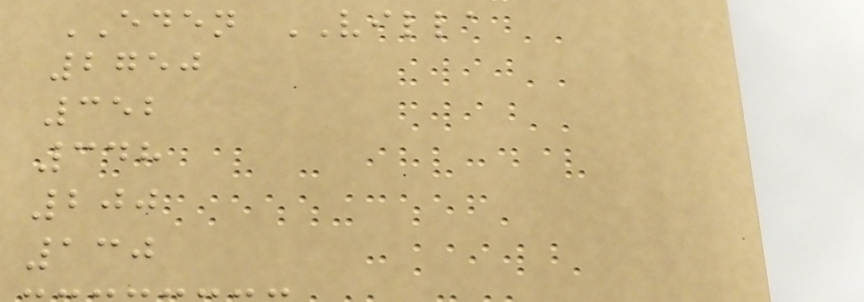EDEN VILLA
2750
352
348
200
130
